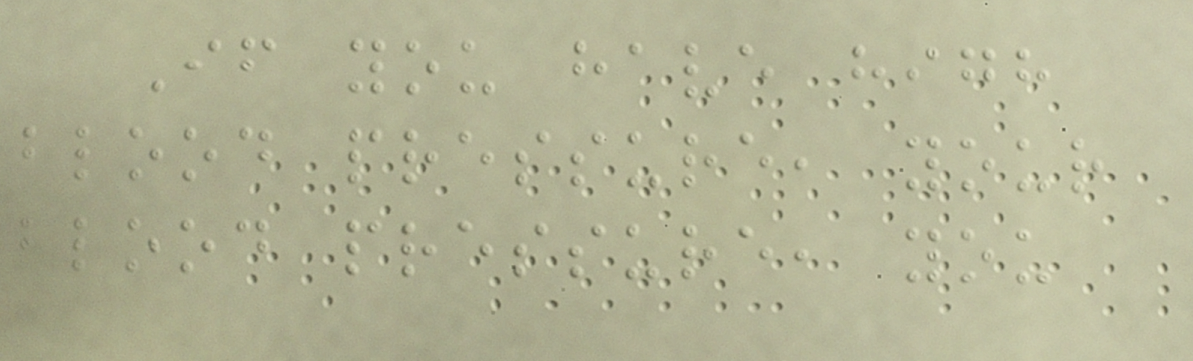If you have high
blood pressure, your
blood pressure, you
